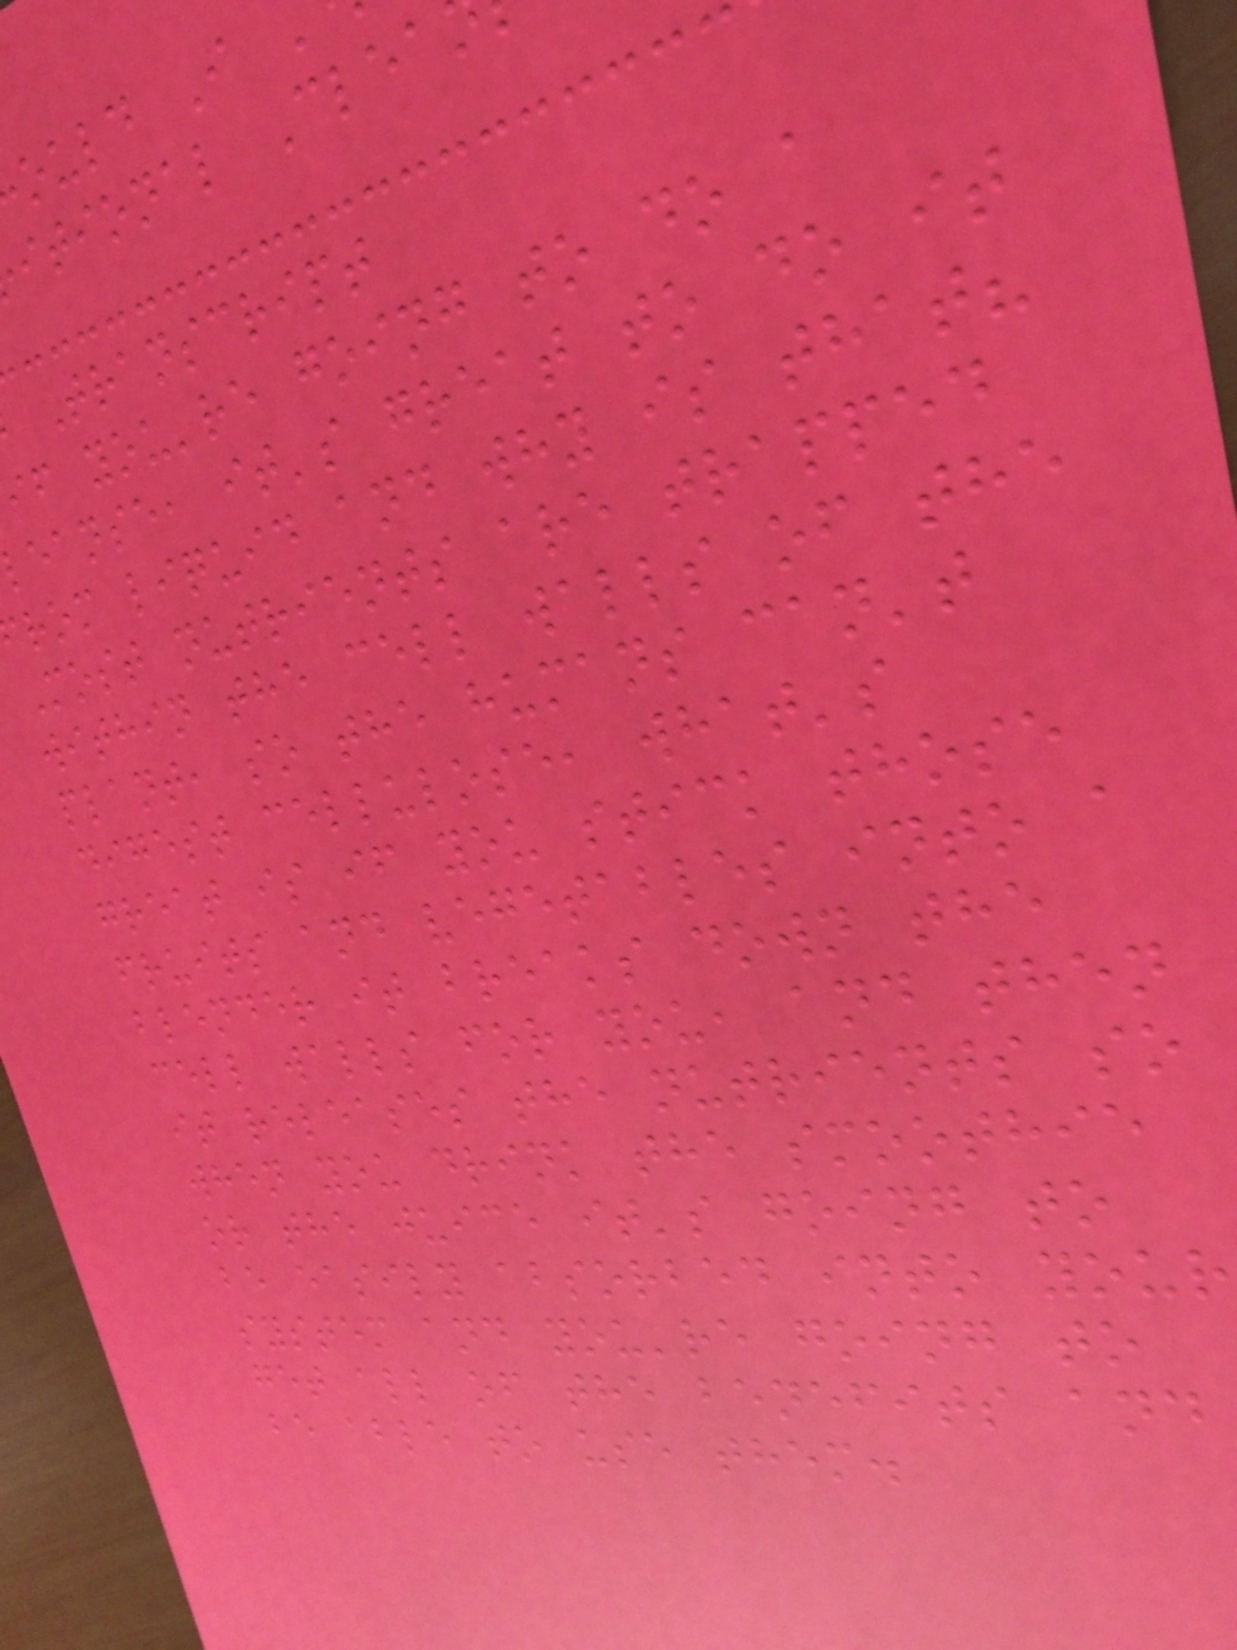itional Clea
Transcript
if you're going to do a
leanse, it's great to do it
rom liquid and why is that?
Most nutrients are trapped
within the cell walls of the
plant, so the humans can't
digest cellulose, what's
great is if you stick those
fruits and vegetables into a
blender it breaks down the
cell walls for you, and then
it releases the nutrients so
when you drink the smoothie
or the juice it's going to
be easily absorbed into your
system and you're going to
get all of the benefits and
be able to use them.
